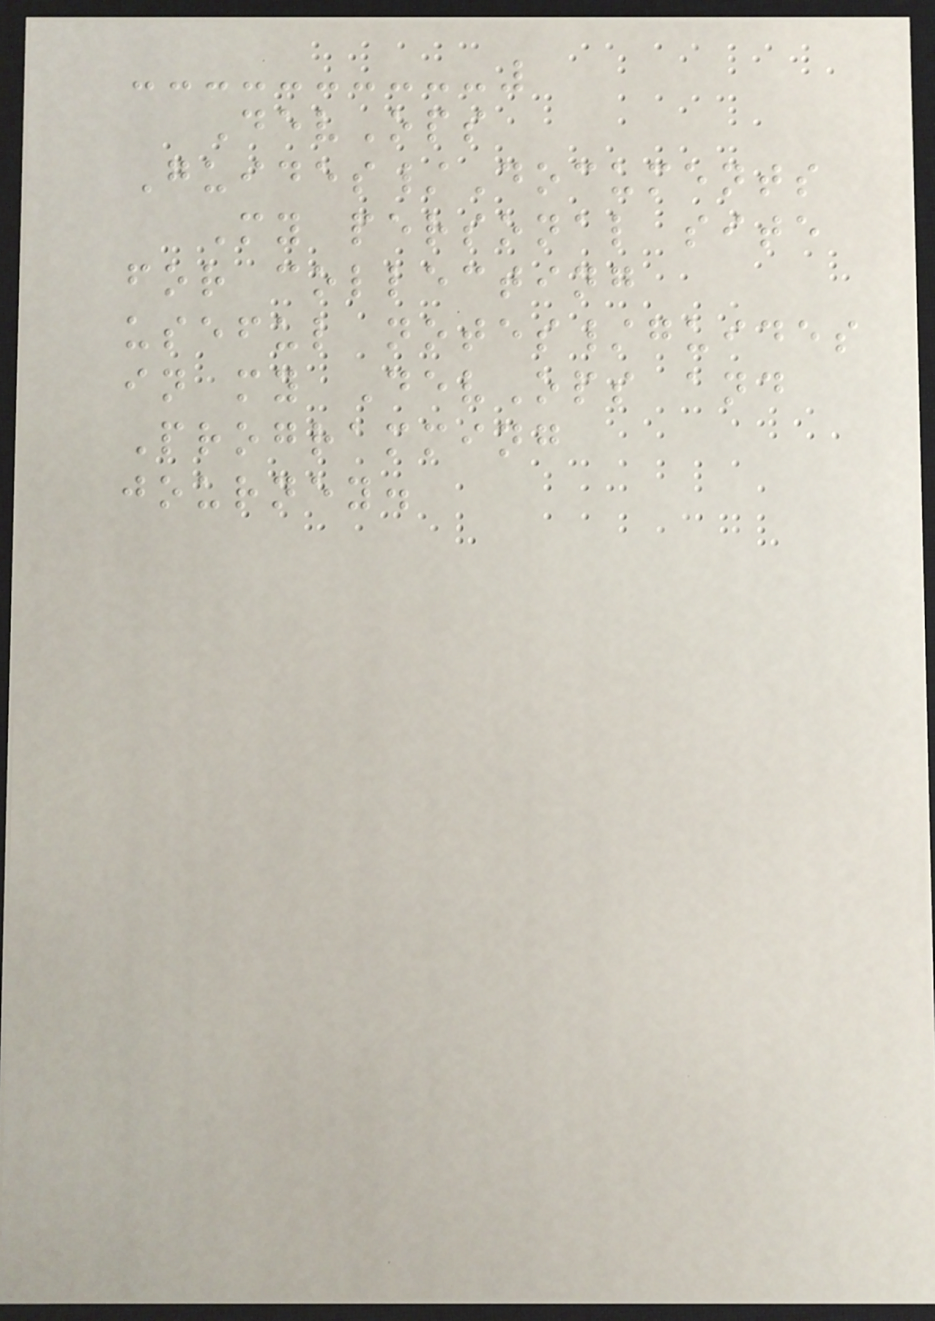DevOps
Guides/Documents
My personal site
for collecting
useful notes/guides
in my DevOps and
Programming
journey.
